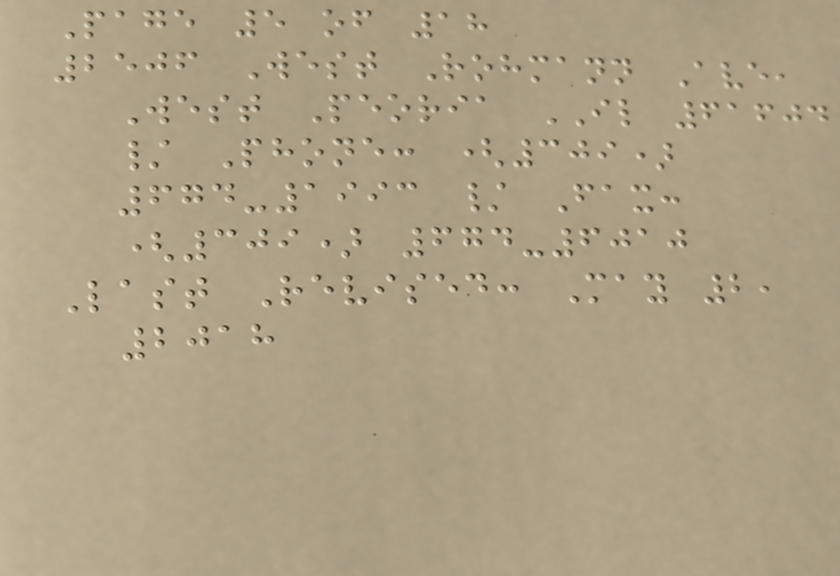Page 5 of 18
2506 West Rohmann Ave,
West Peoria IL 61604
/ Phone: (309)
674-1993 / Fax:
(309) 674-6010
Last Revised: May 2,
2018
